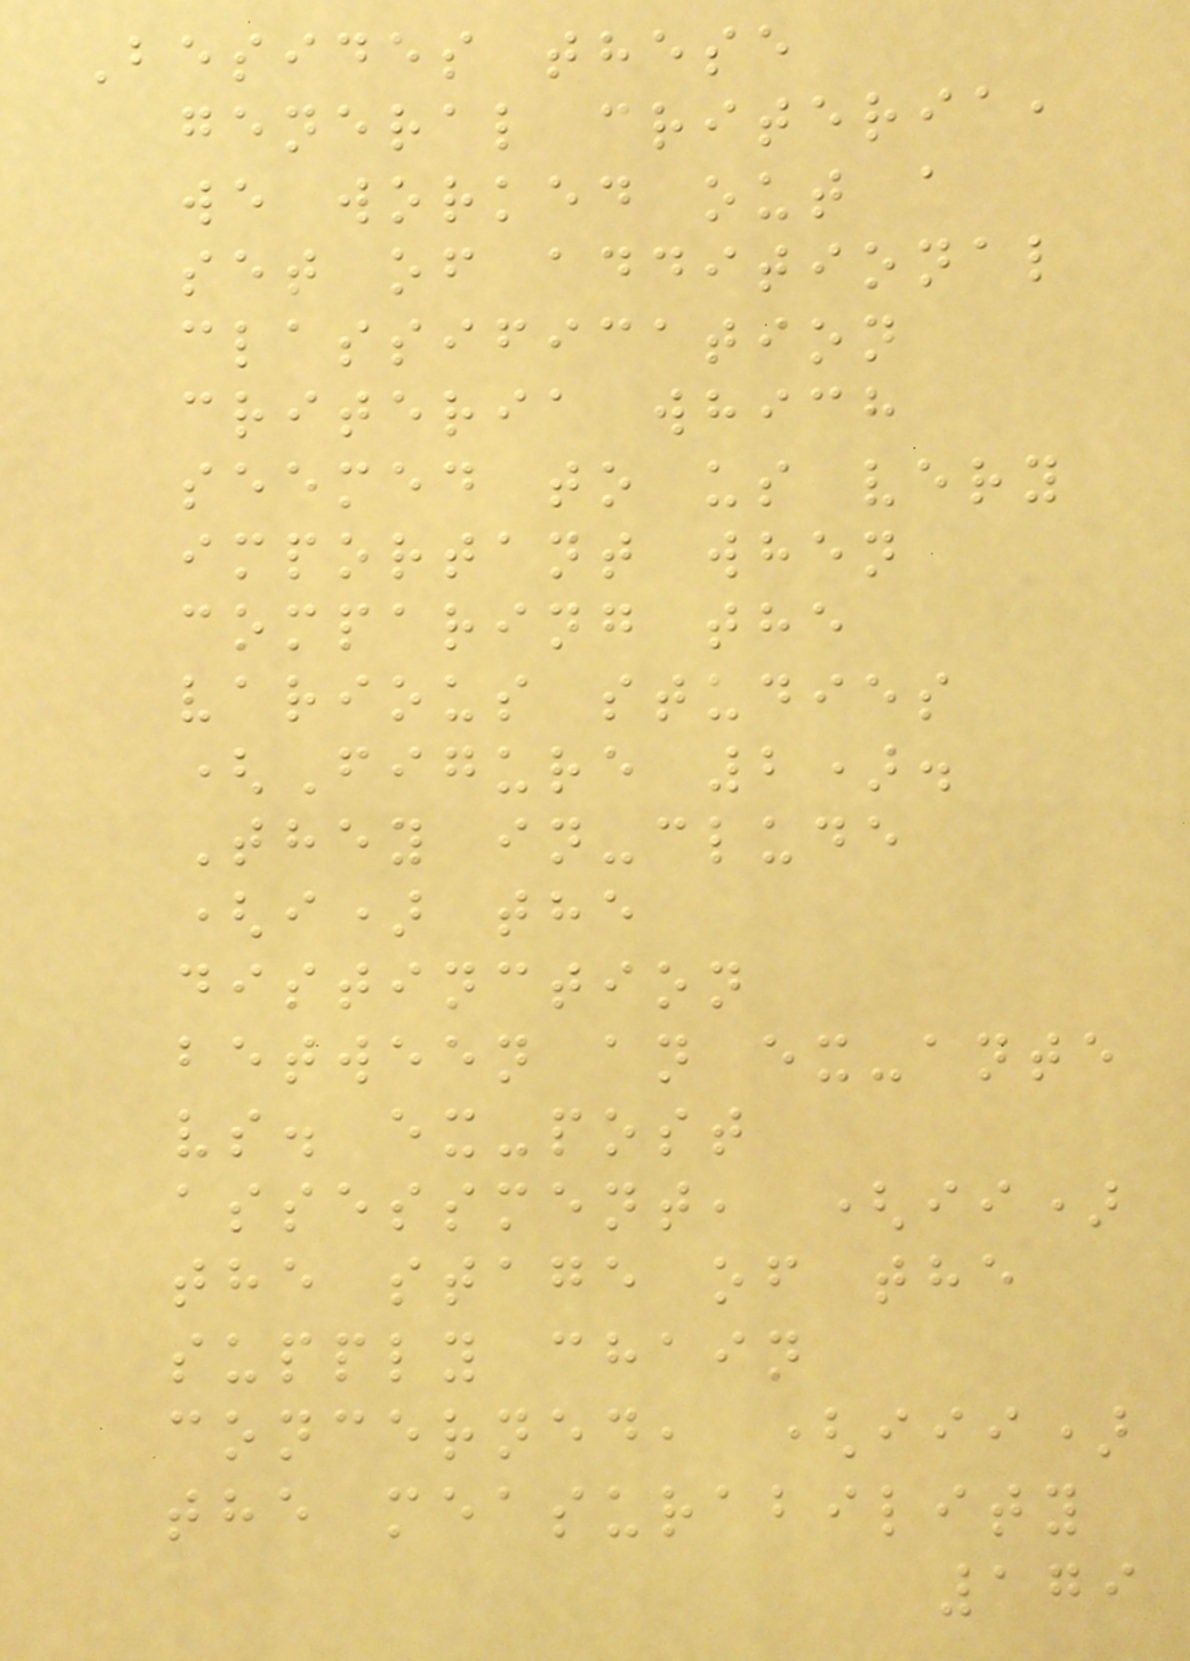Besides these
general criteria,
we worked out a
set of additional
classification
criteria which
seemed to us very
important when
comparing the
various studies
(Figure 2).
They in-clude
(i) the
distinction
between an ex-ante
vs. ex-post
assessment, (ii)
the stage of the
supply chain
concerned, (iii)
the measurability
179
